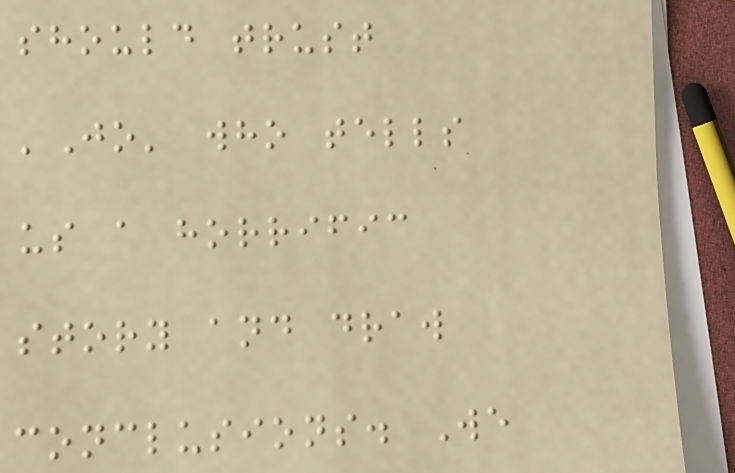should trust
'Jo' who tells
us a horrific
story and draw
conclusions. We
